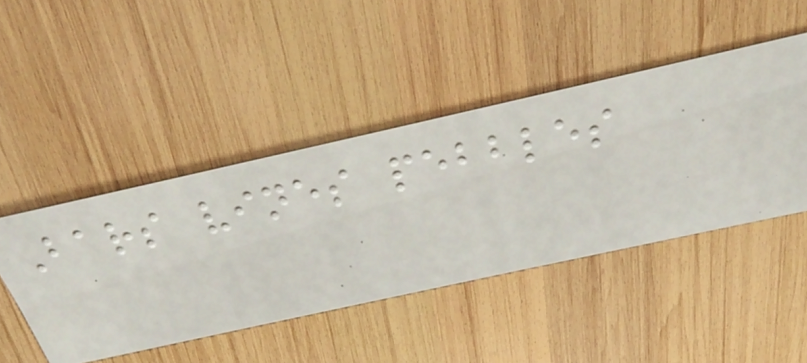Bars vines pebbles
